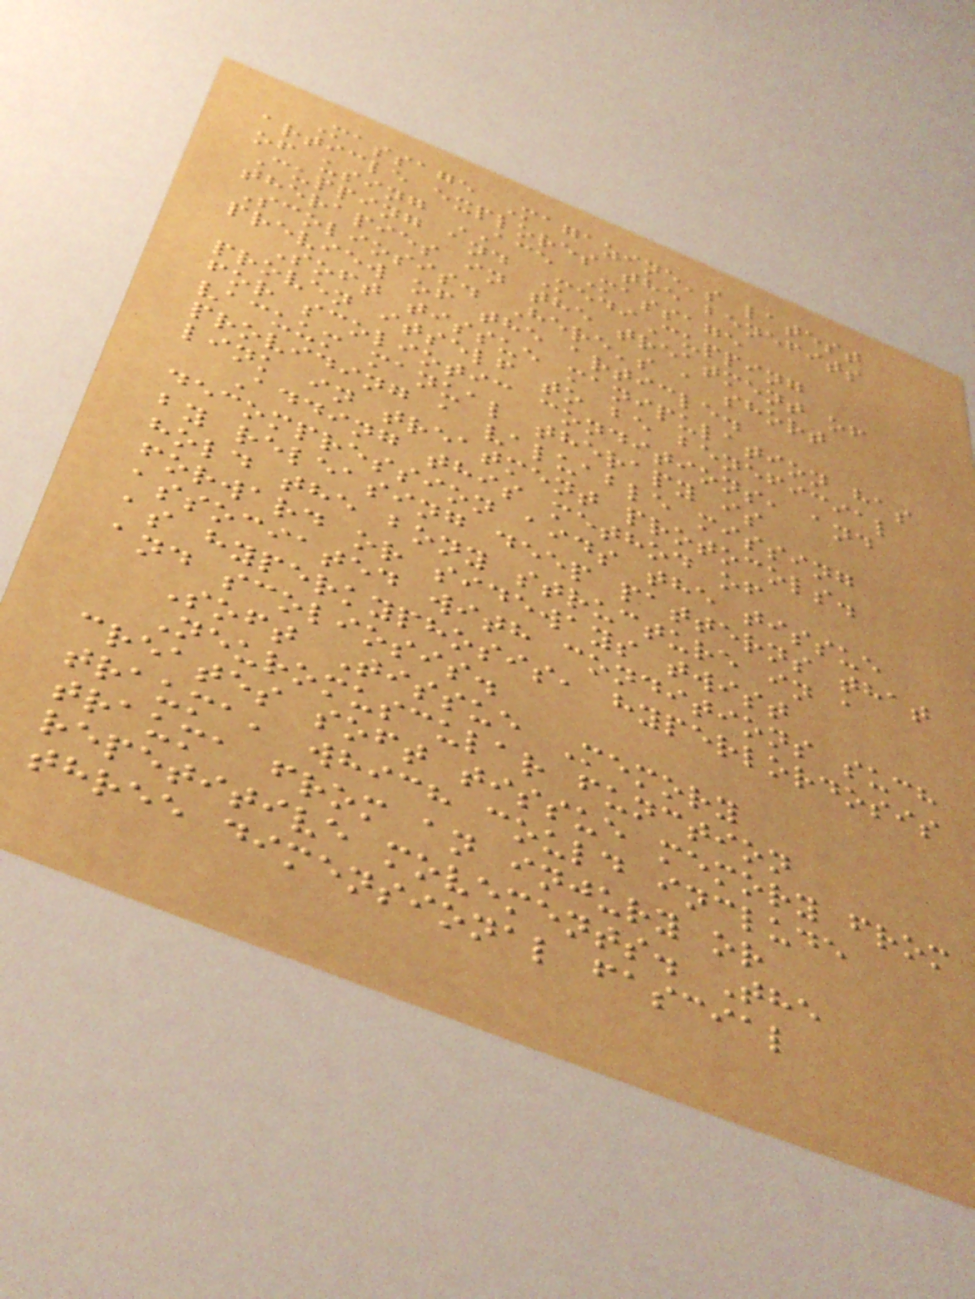Massage Magazine's latest
article explores the benefits
of using ACE Massage
Cupping and MediCupping
therapies in the treatment of
Scoliosis. Here's a short
preview of the article.
Soft tissue manipulation has
proven itself to be beneficial
for scoliotic conditions, and
vacuum manual therapy is
providing a valuable missing
link in treatment protocols.
Adding this method of
decompression aids the tissue
by releasing deep patterns that
hold the bony structure in a
forward or sideways twist
associated with conditions such
as hyperkyphosis, hyperlordosis
and scoliosis.
Soft Tissue Memory
Neuromuscular function
creates soft tissue memory from
trauma, which could include
trauma from an injury or
repetitive movements. The
three dimensional fascial
